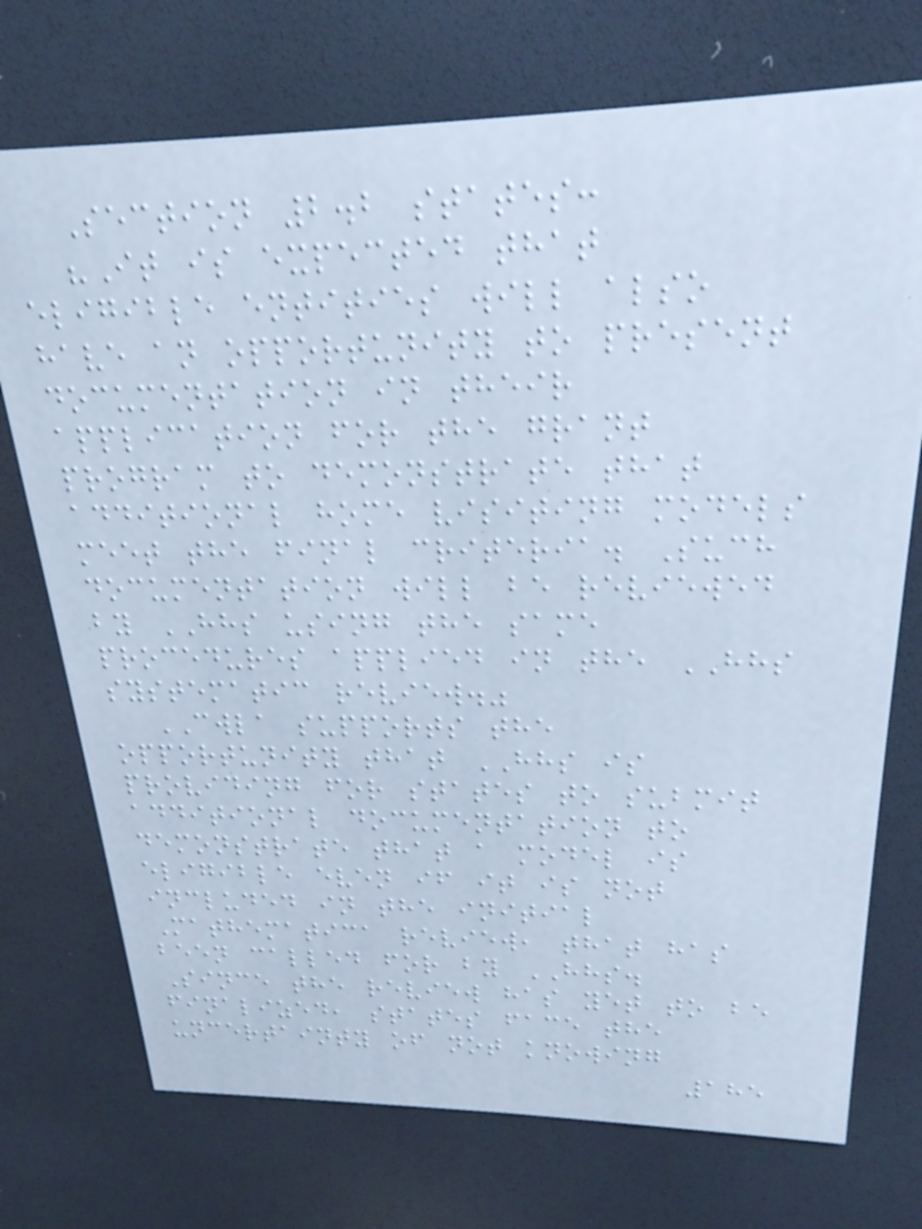Section 2.2 states:
"It is expected that
eligible entities will also
have an opportunity to present
documentation in their
application for the grant
program to demonstrate that
additional home visiting models
meet the final criteria. Such
documentation will be reviewed
by HHS using the same
procedures applied in the HHS
systematic review."
CWLA supports the
opportunity that HHS is
providing for states to submit
additional documentation to
demonstrate that a model is
eligible even if it is not
included in the initial
Mathematica review, that has
been called for by HHS.
Since the review has yet to be
finalized, states face the
uncertainty of not knowing
185
